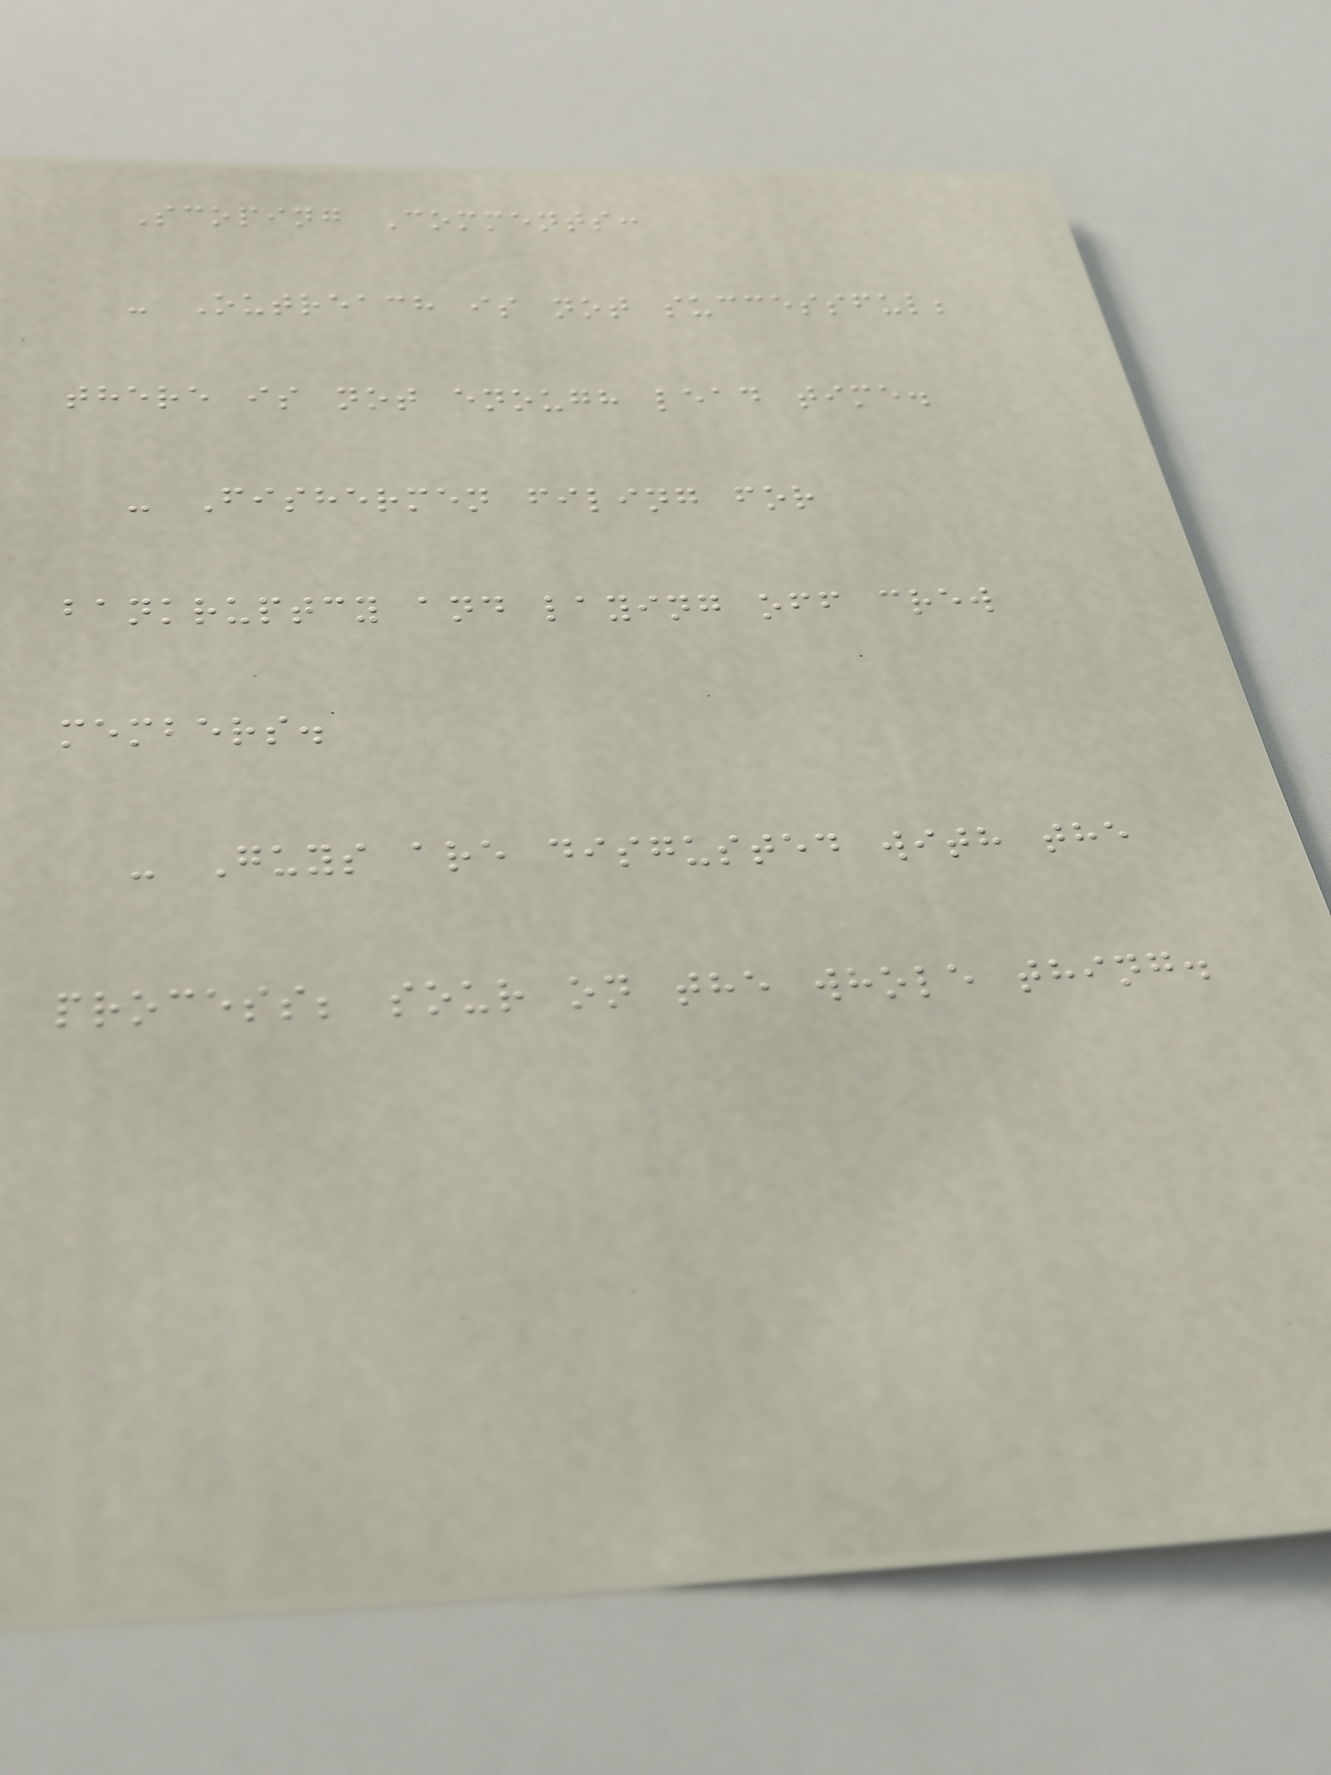Scoping Comments:
- Outreach is not successful;
there is not enough lead time.
- Fishermen filing for
bankruptcy and laying off crew
members.
- Guys are disgusted with the
process; sour on the whole thing.
